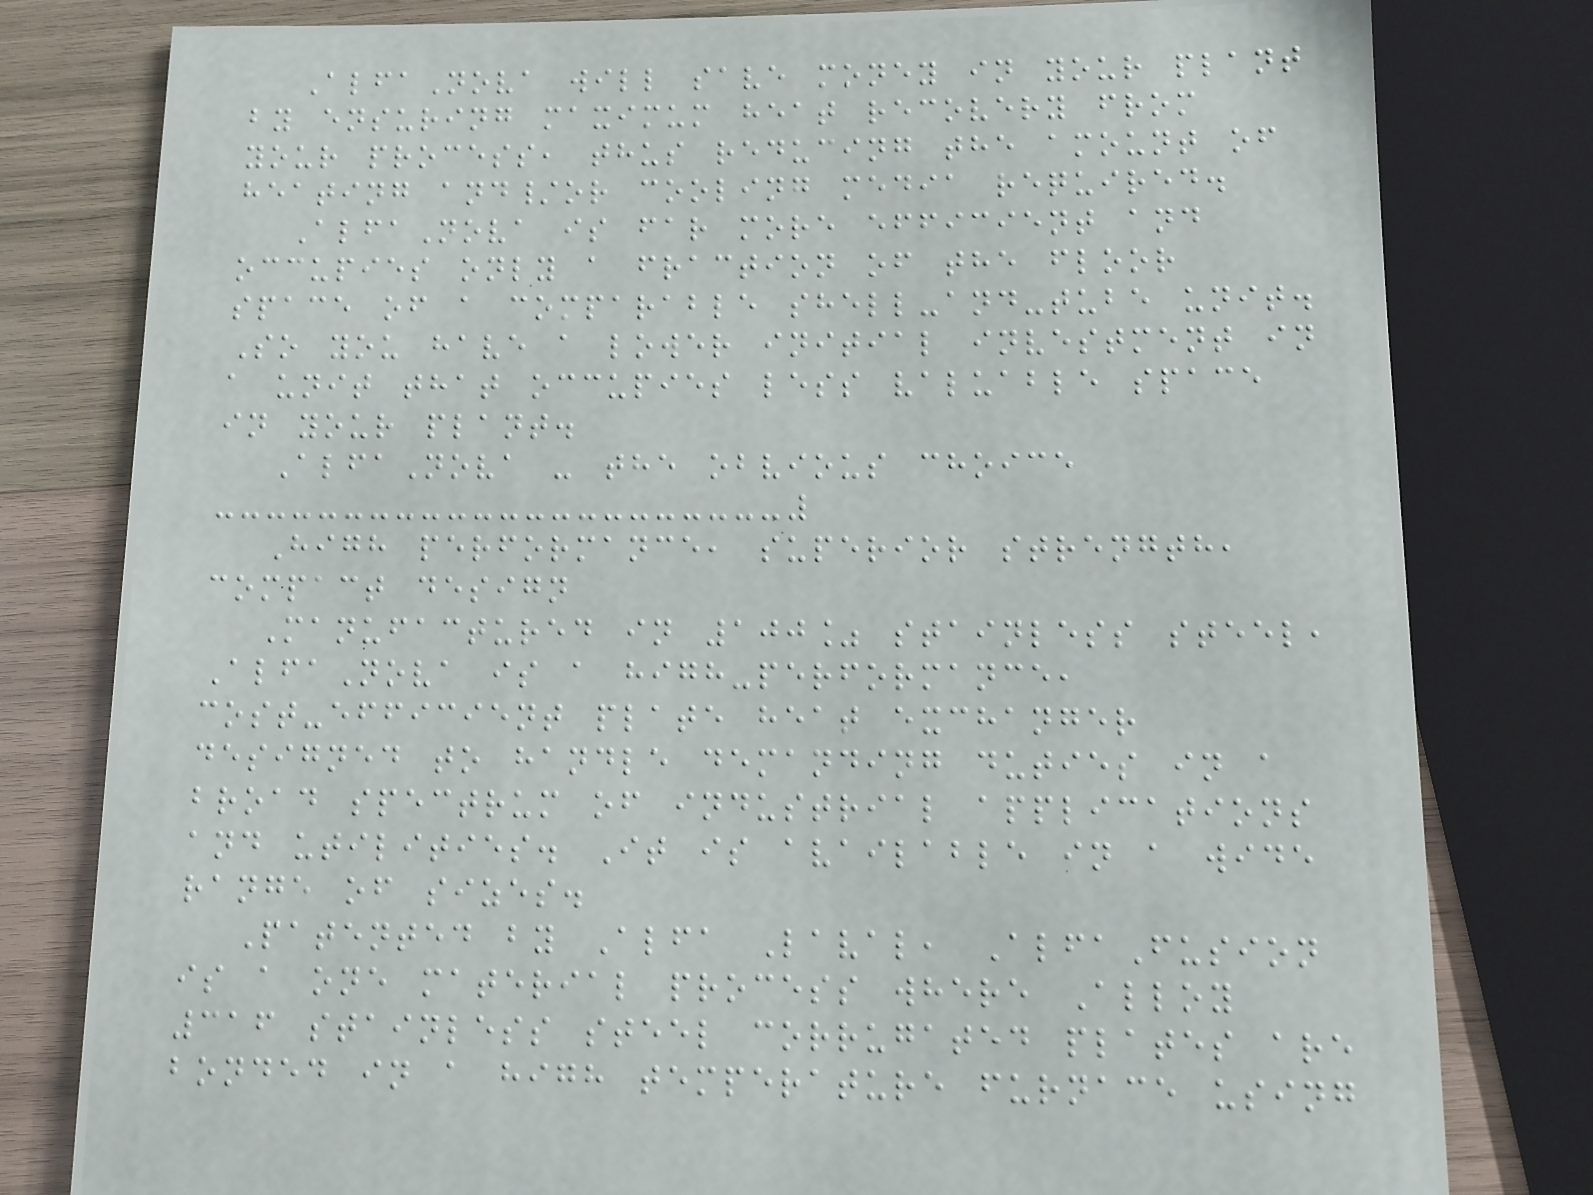AlfaNova will save money in your plant
by ensuring maximum heat recovery from
your process, thus reducing the amount of
heating and/or cooling media required.
AlfaNova is far more efficient and
occupies only a fraction of the floor
space of a comparable shell-and-tube unit.
So you have a lower initial investment in
a unit that occupies less valuable space
in your plant.
AlfaNova - the obvious choice
High performance, superior strength,
compact design
Manufactured in 100% stainless steel,
AlfaNova is a high-performance,
cost-efficient plate heat exchanger
designed to handle demanding duties in a
broad spectrum of industrial applications
and utilities. It is available in a wide
range of sizes.
Patented by Alfa Laval, AlfaFusion
is a one material process where Alloy
316 stainless steel corrugated plates are
bonded in a high temperature furnace using
